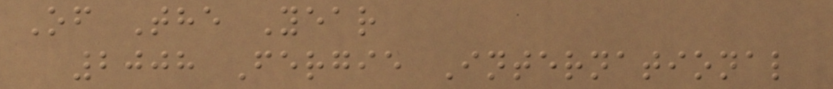Of The Year
2008 Fergie International
